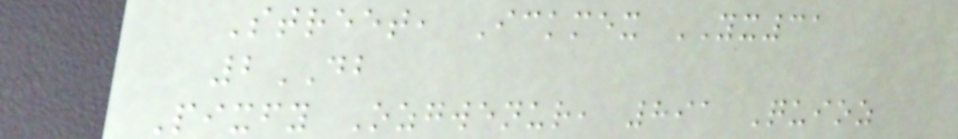Street, Ickmex YX31
2DB
Pixfy Ozgwenur, 891 Quioz
